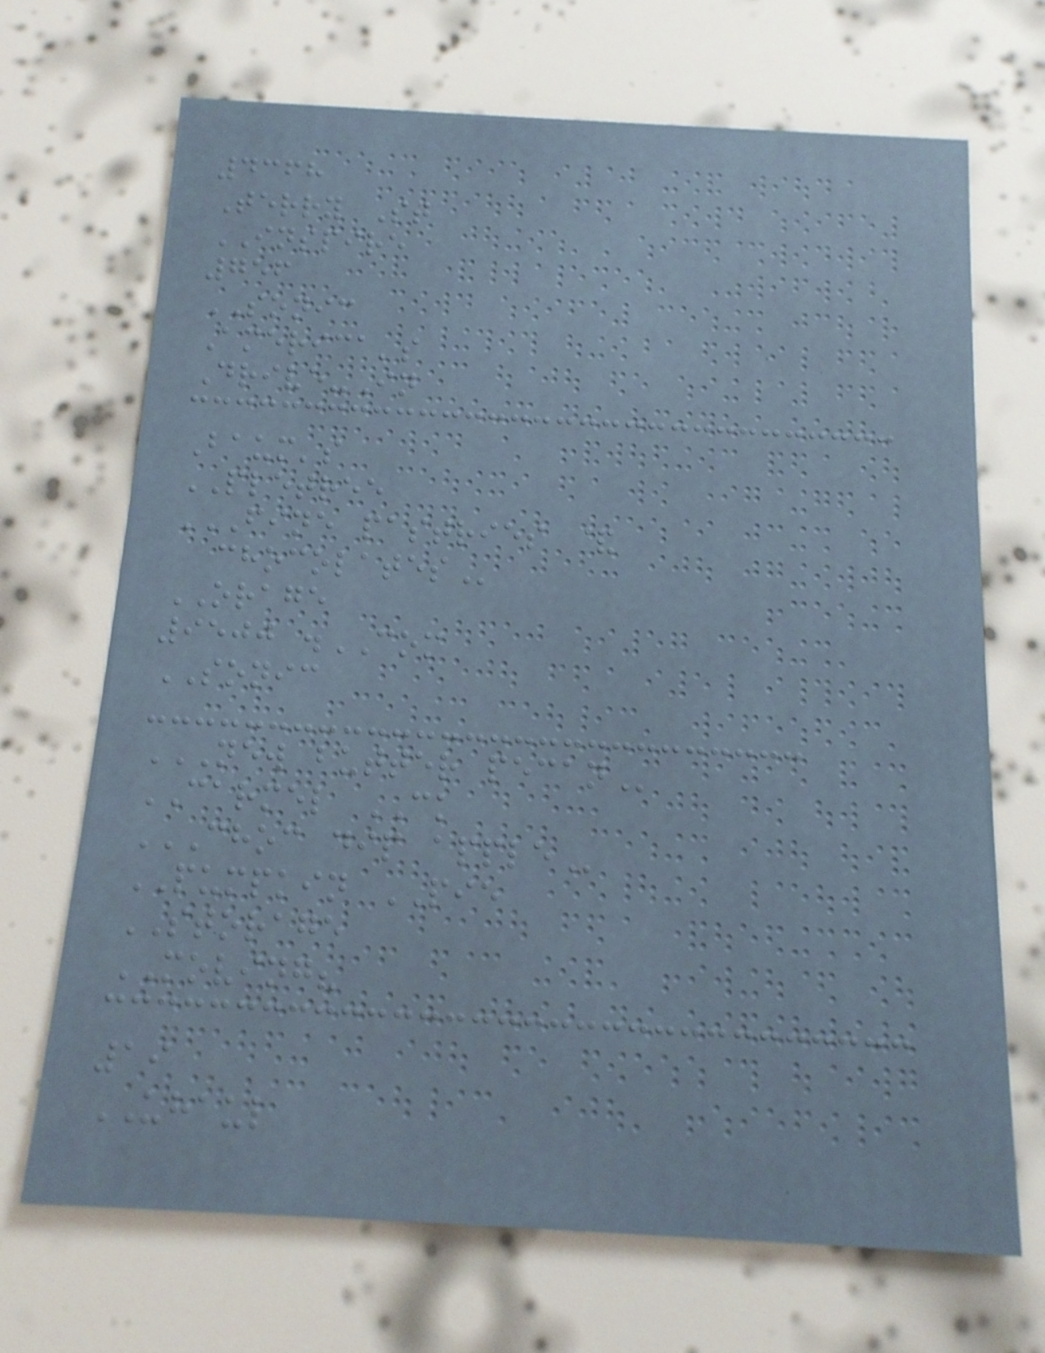4368
Terry St
INSPIRE
756
SONIC
America's
Drive-In
Baum's
PLETREE
FINE PASTRIES &
CHOCOLATES
ORAGE
9500 .COM
SONIC
NEW BUTTER PECAN
CARMEL CK
CHOC DIP APPLE
PUMPKIN PIE
STORAGE
MOVING?
19
UHAUL
